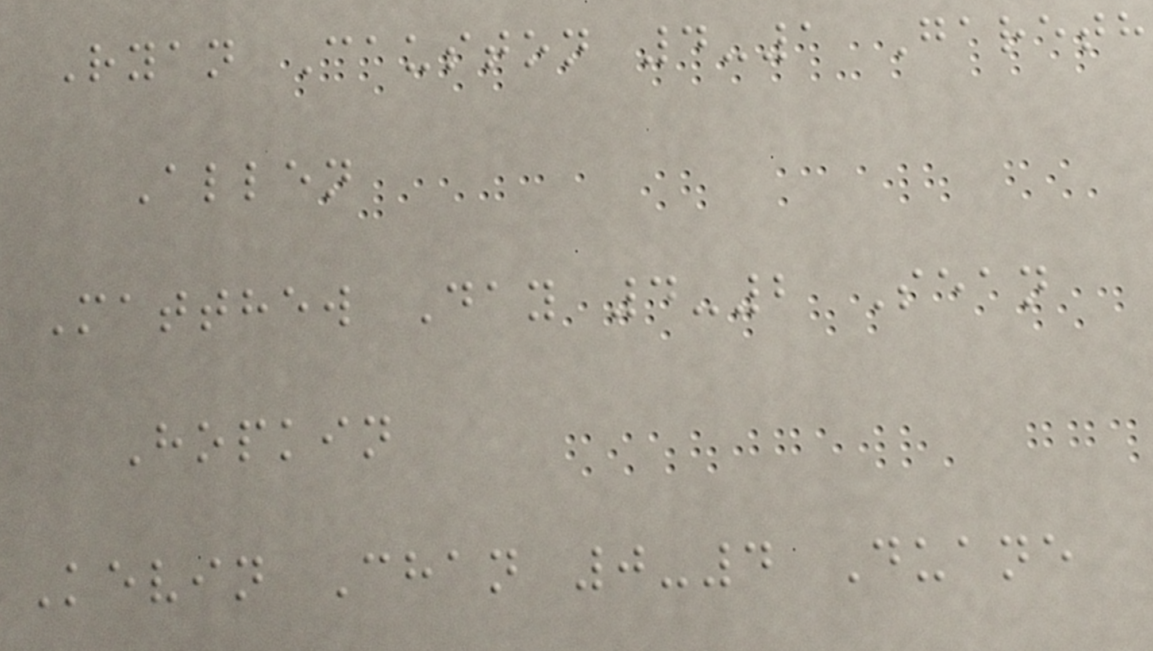Ryan Causton 4-1 Gareth
Allen
Matthew Day 4-2 Sean
Hopkin
Kevin Chan 0-4 Duane
